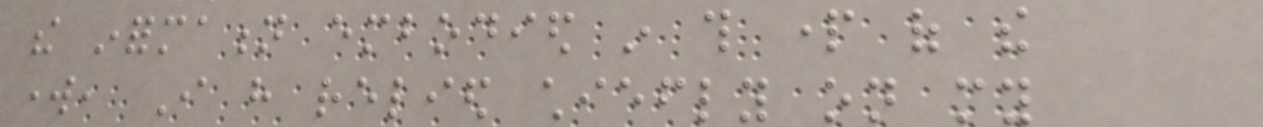the information embodied in this part of the
work, I have relied chiefly on my
